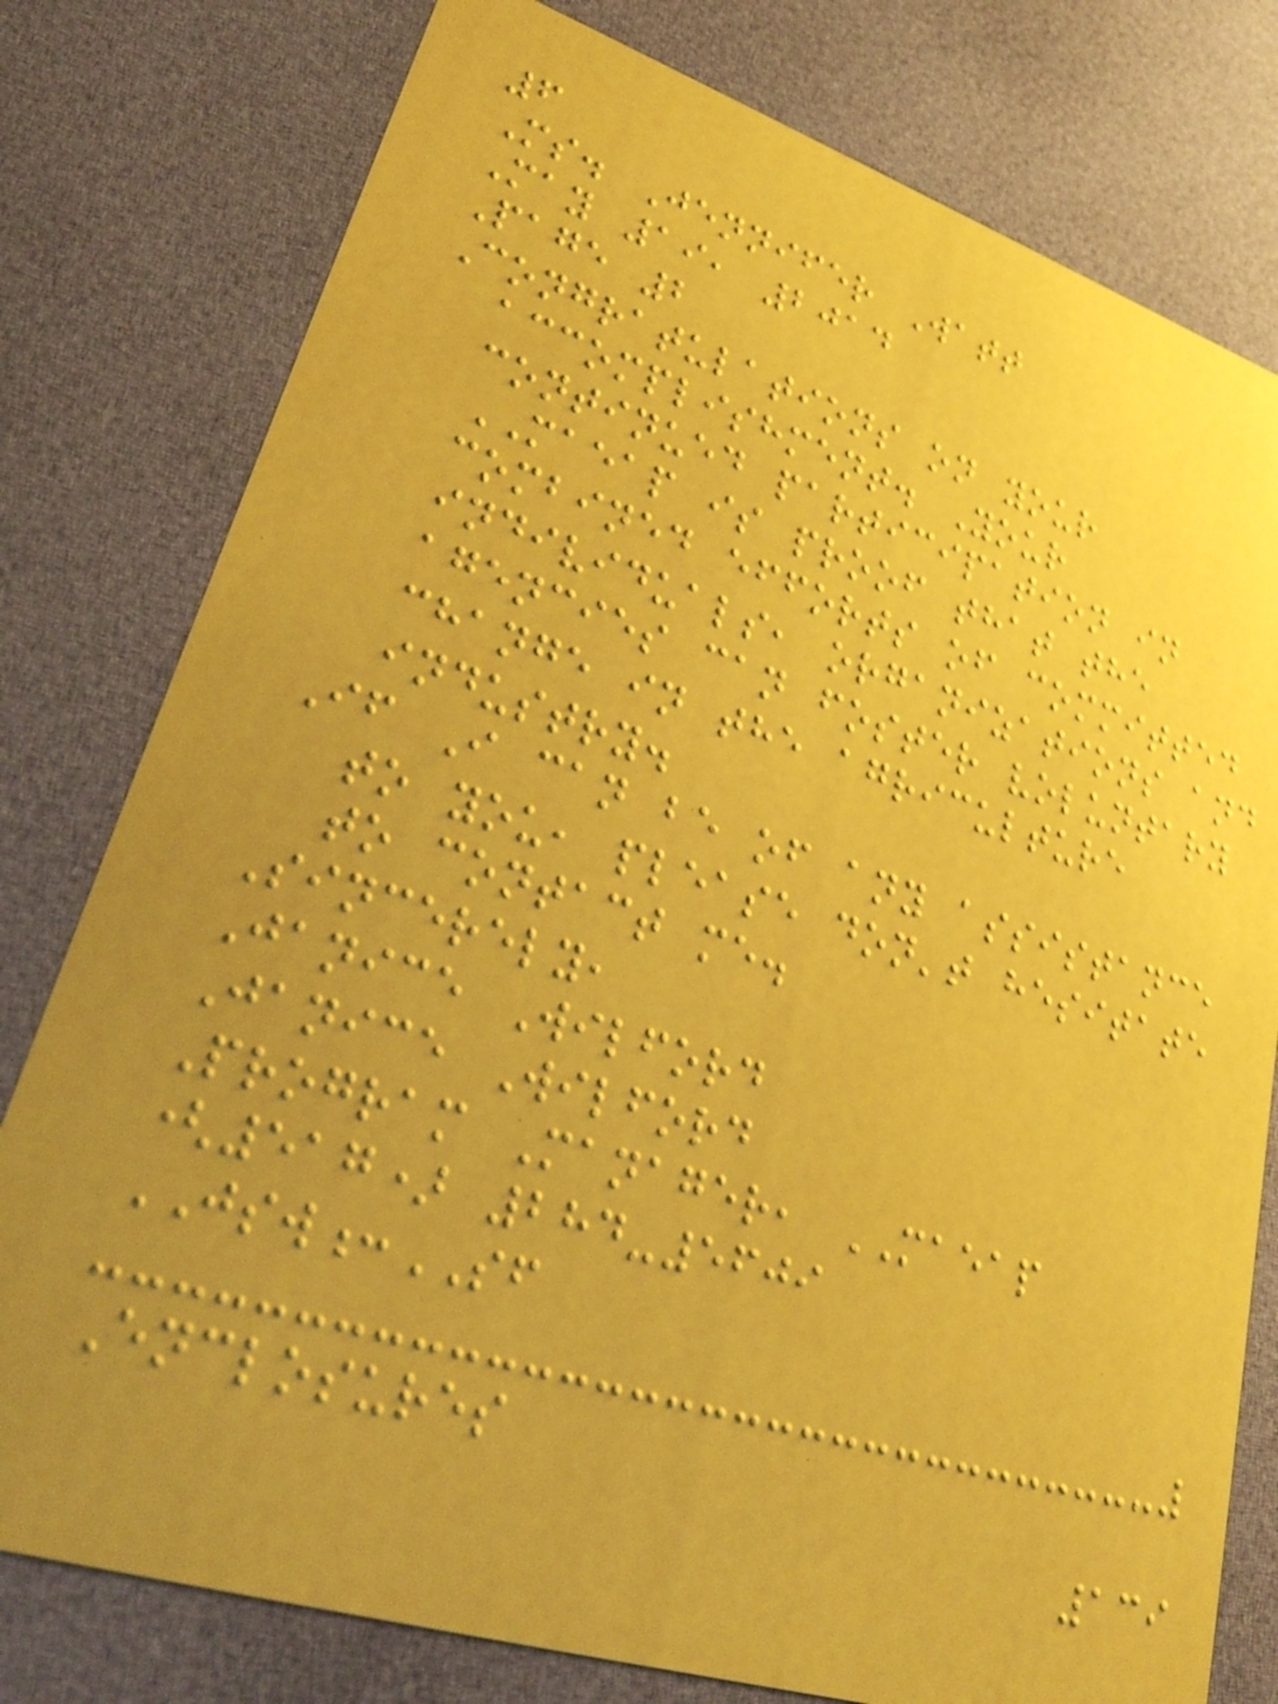6
Ms. Jennifer Watt
May 19, 2014
Page 2
Congratulations on your
accomplishment. Your
continued participation in
MAEAP is proof that the
combined efforts of committed
individuals, organizations and
agencies can foster voluntary
change in the agriculture
industry.
If I can be of any assistance
to you, please don't hesitate
to contact me.
Sincerely,
Janice Wilford
Janice Wilford
Program Manager, MAEAP
(517) 284-5609
JSW:SF
Enclosures
139
